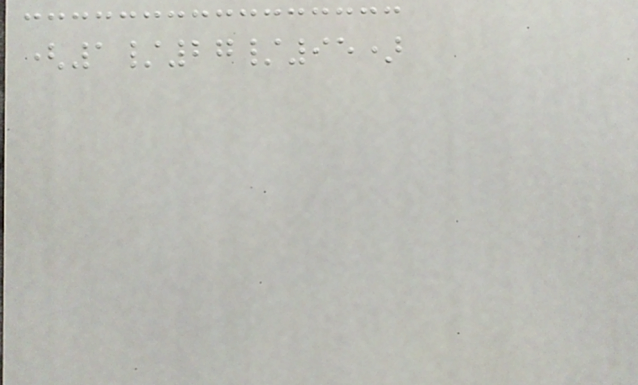(1/27/95)
